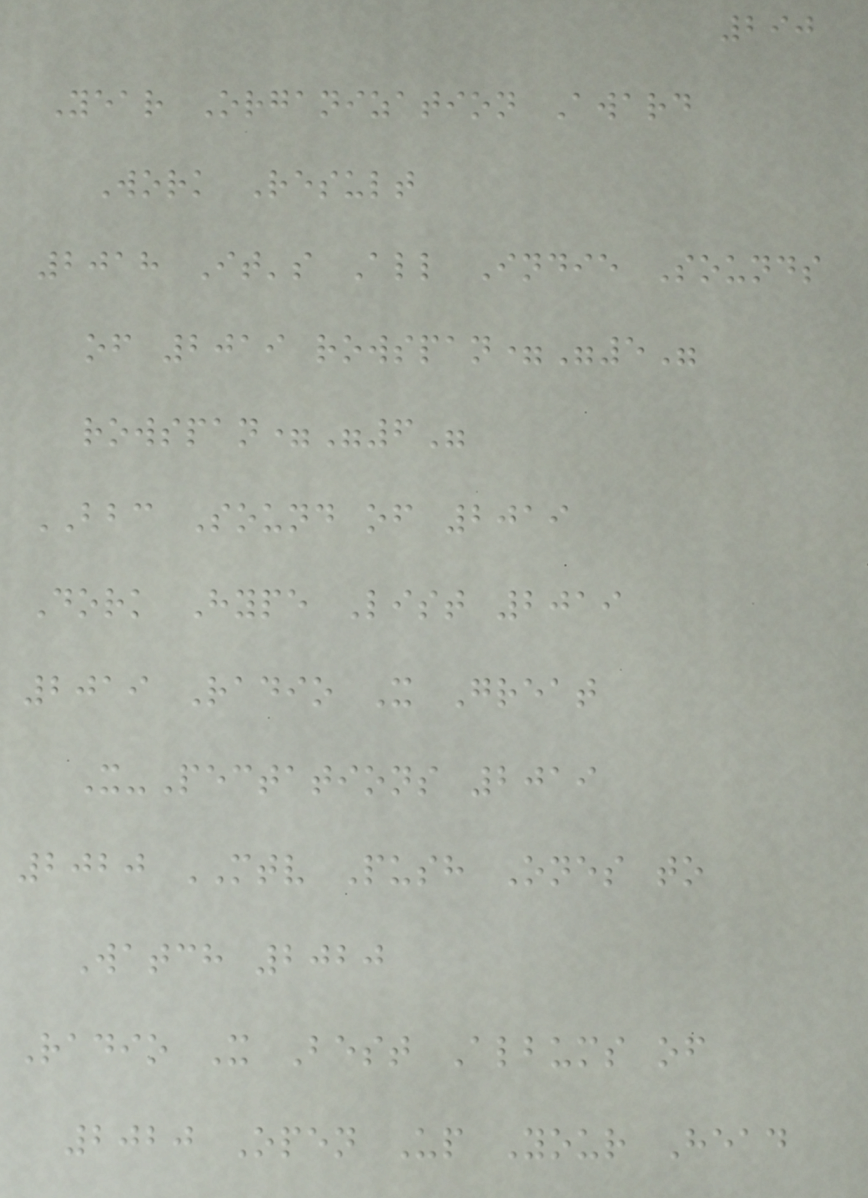290
Year Organization Award
Work Result
2018 It's All Indie Sounds
of 2019 rowspan="5"
rowspan="6"
BBC Sound of 2019
Dork Hype List 2019
2019 Radio X Great
X-Pectations 2019
2020 MTV Push Ones to
Watch 2020
Radio X Best Albums of
2020 Open Up Your Head
